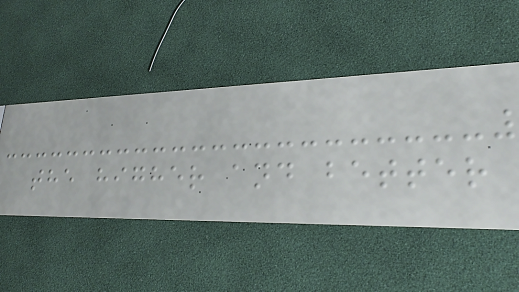the higher and better
